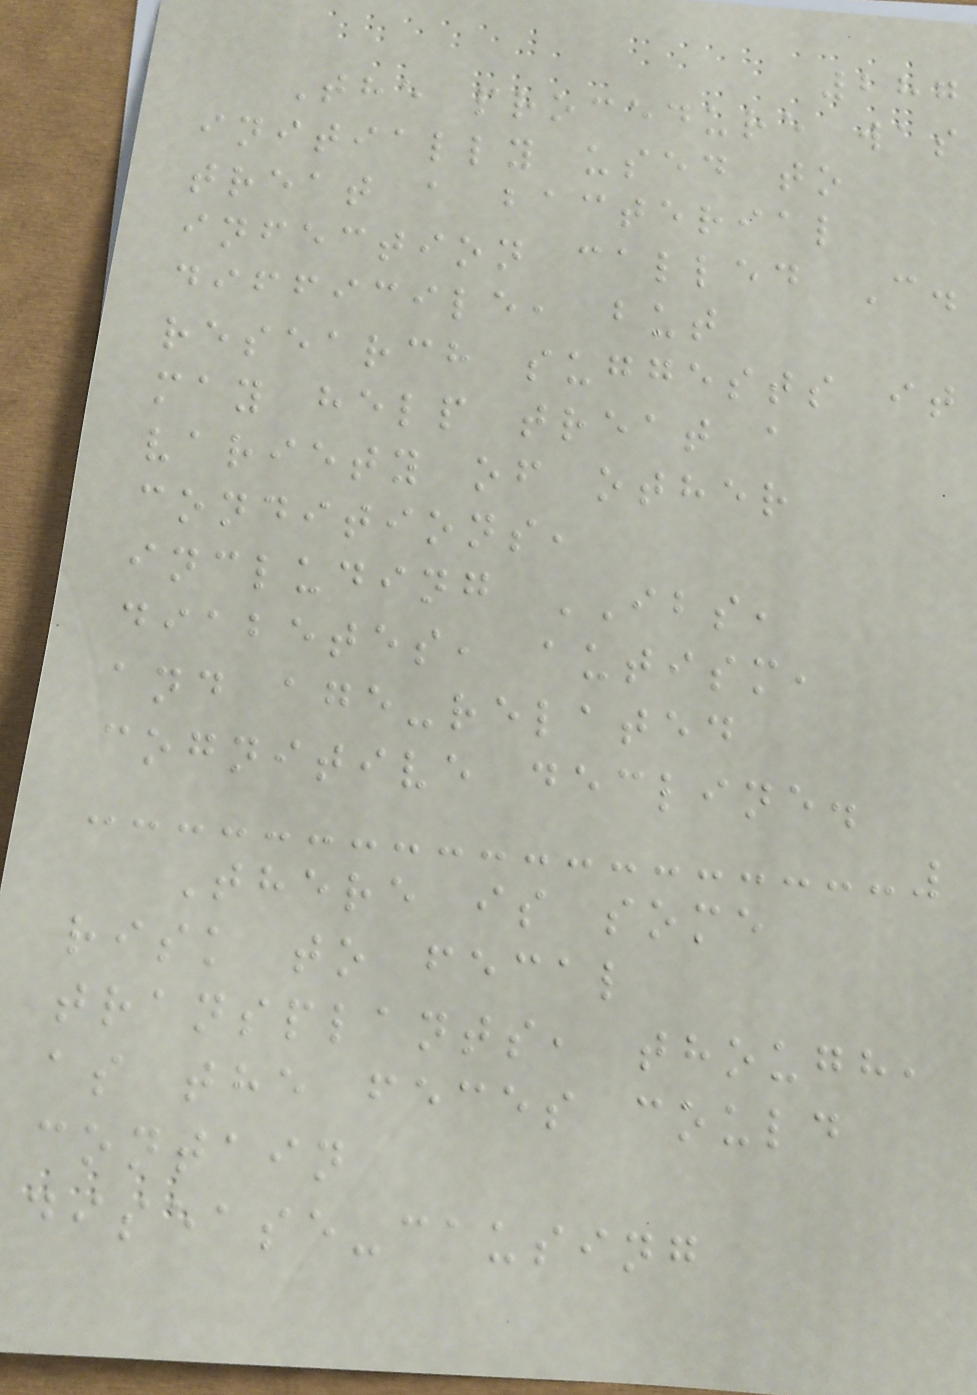287
The procedure was
initially used to
treat a bacterial
infection called C.
difficile, but
research suggests it
may help treat a
variety of other
conditions,
including IBS,
diabetes, autism,
and age-related
cognitive decline.
There is some
risk to fecal
transplants, though,
as the feces could
contain
disease-causing
